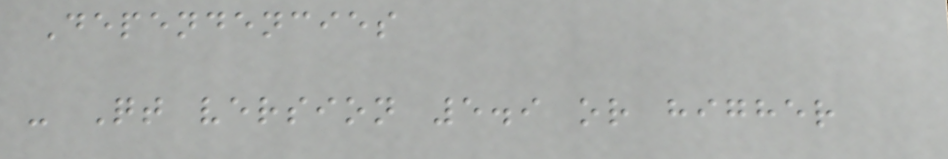Dependencies
- Qt version 5.9 or higher
